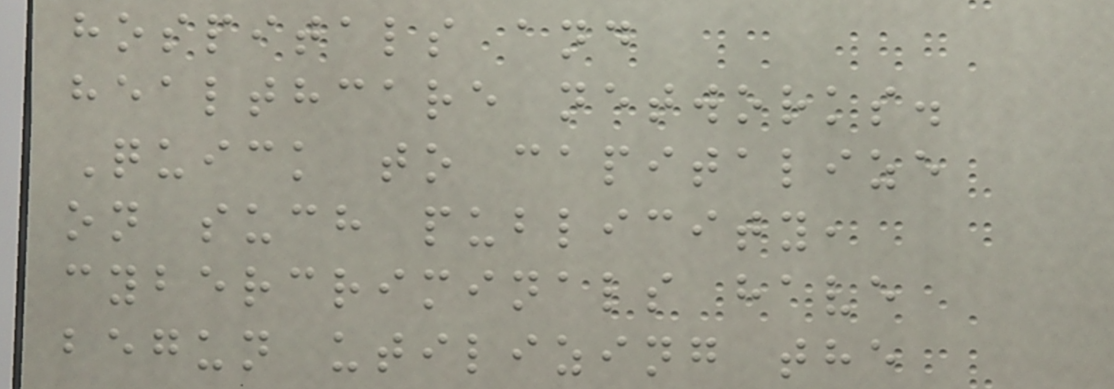hospitals and
healthcare networks.
Quick to capitalize
on such publicity,
cybercriminals have
begun utilizing the
